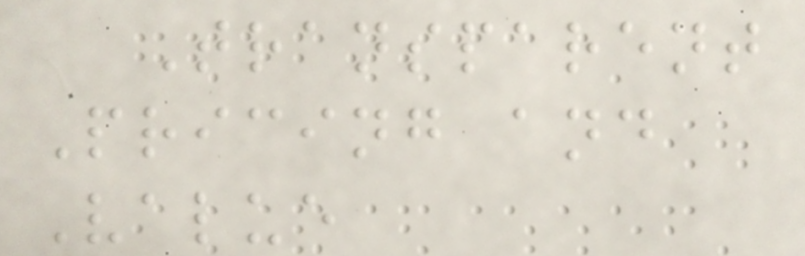Transparent
Pricing and
Value
